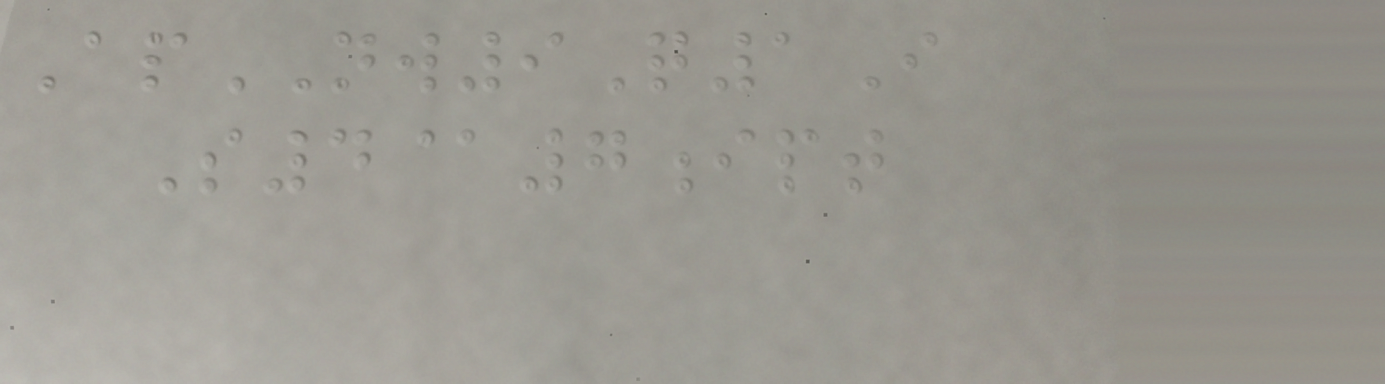ApNW9Q1I
S4@7ipt
